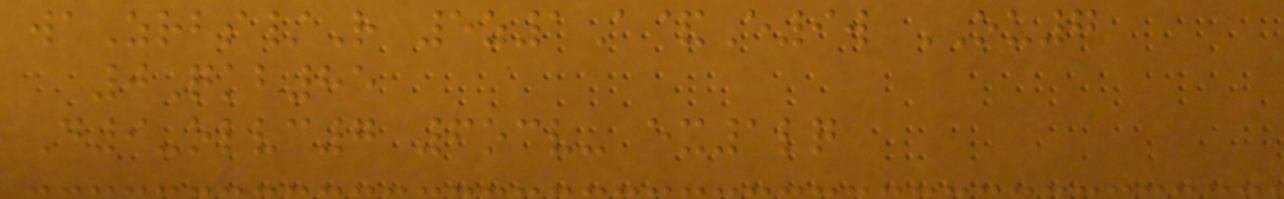waZrbs/R 5z1A&E9w OU7
0Qkb85
D9-olvc7 6ocv- ex1lq
